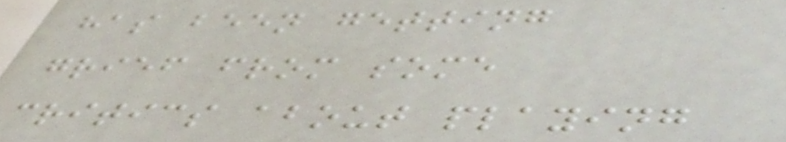has been getting
grief from some
critics about playing
